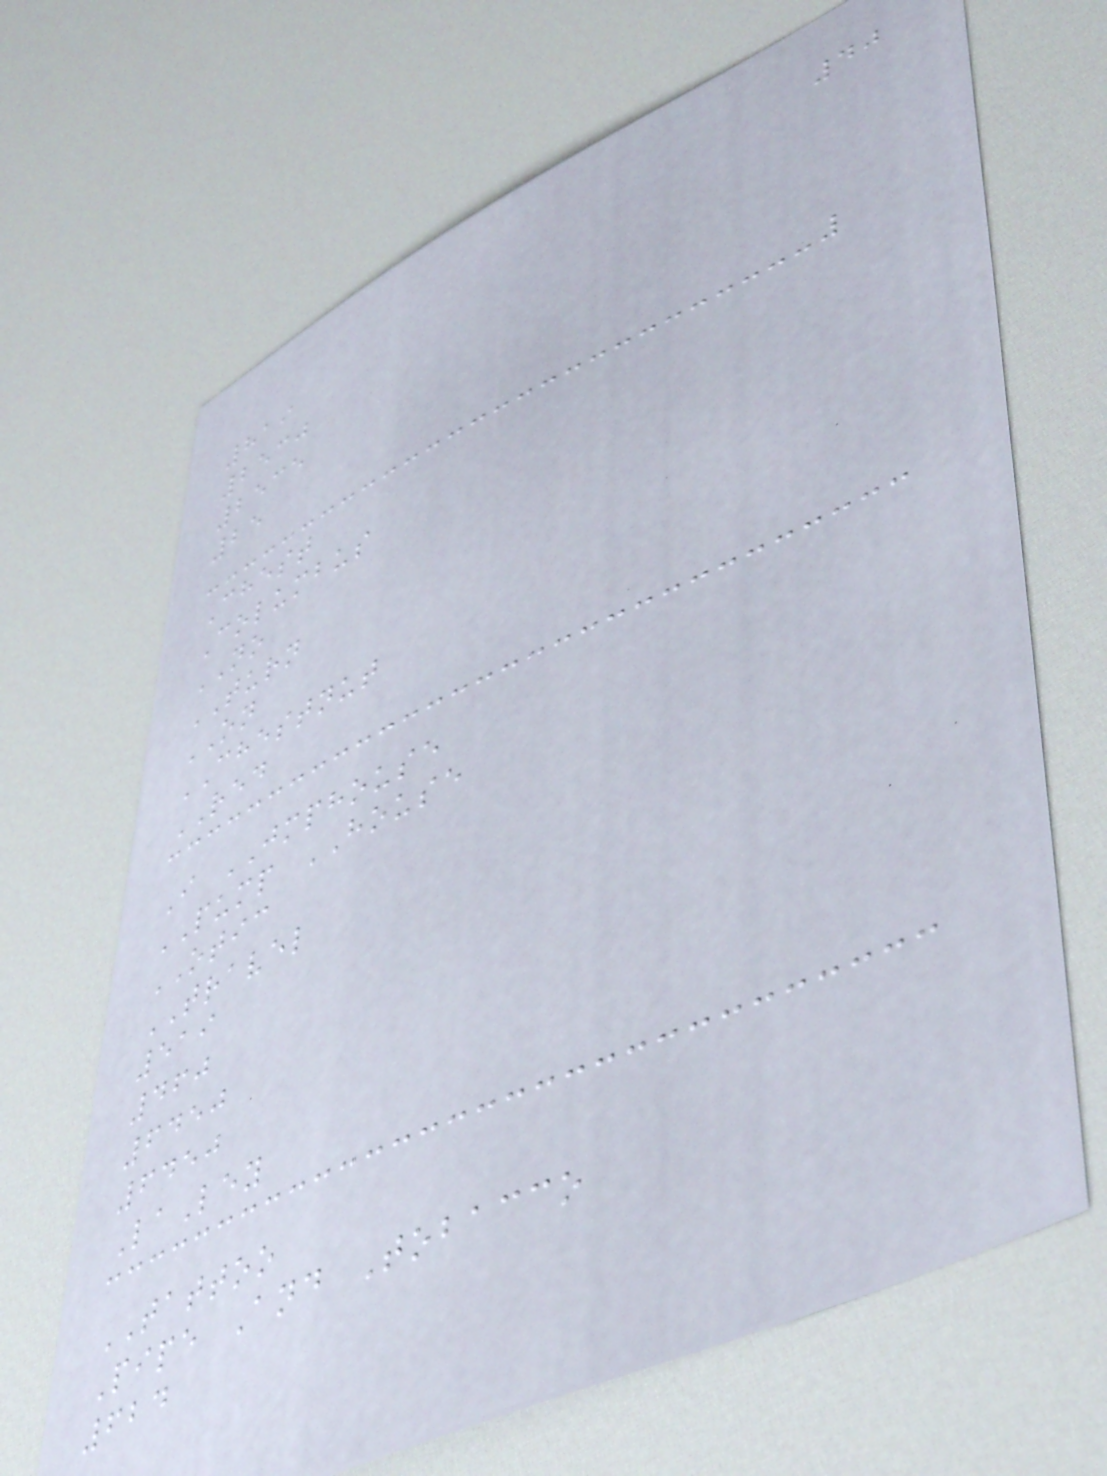40
819
2530
2535
25
Chest
Columbus
NO
TURN
ON
CHESTNUT
RED
I JMPHOUSE
PUMP HOUSE
OTIC
TRAVEL
519
460
6450
6450
LaLey
TATTOO
Pipe And Tobacco
624
